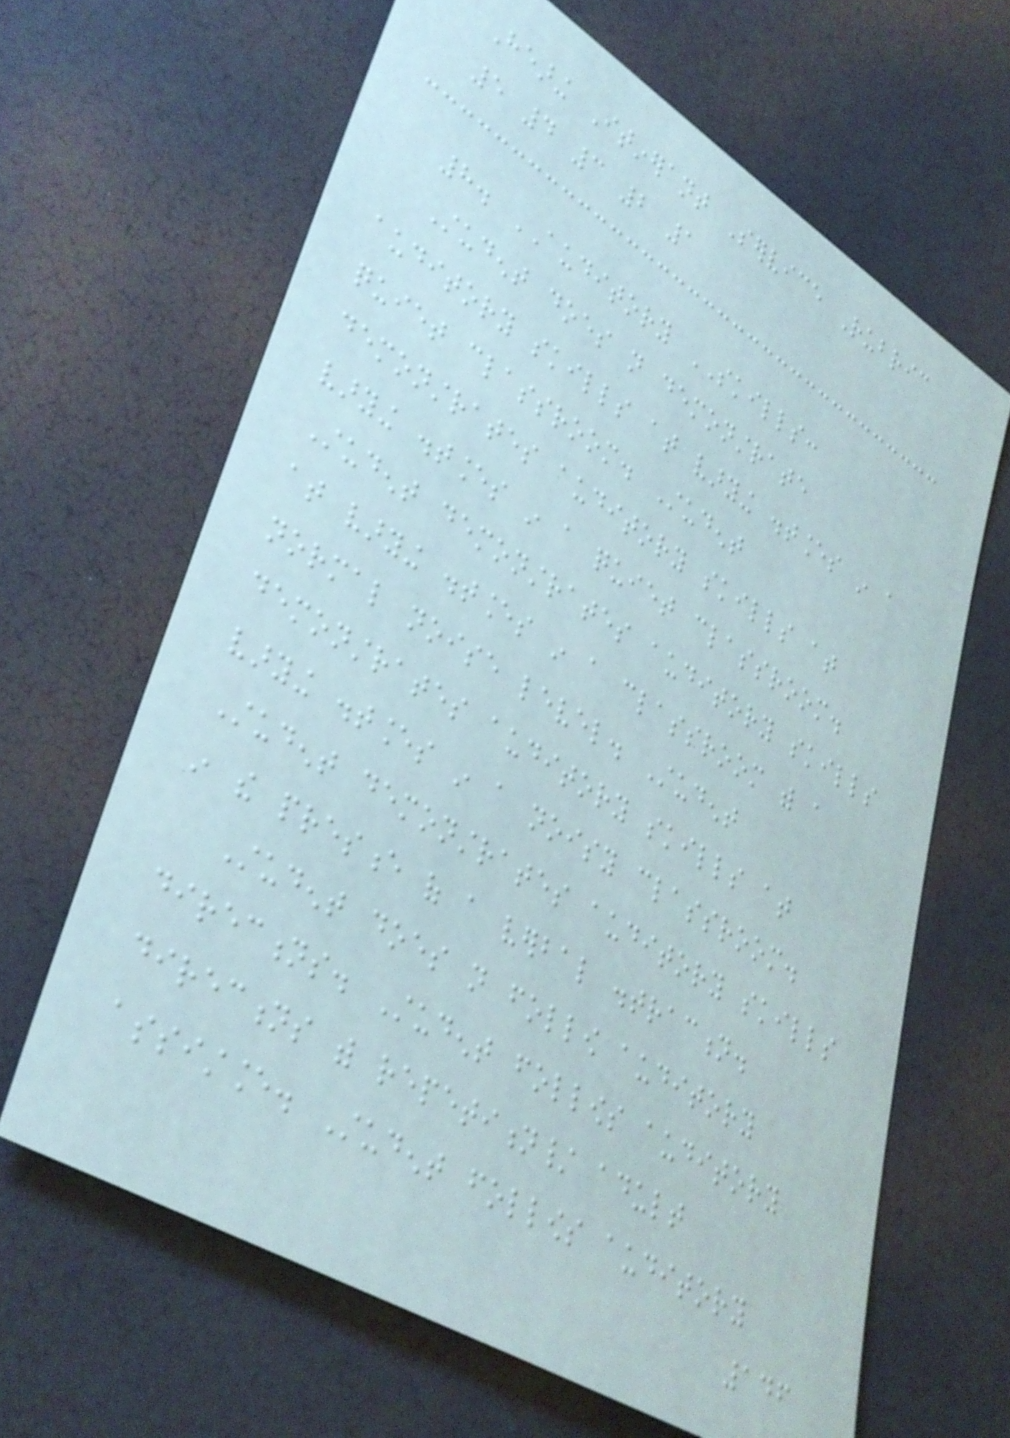Hearing Itinerant Service Rubric
5 4 3 2 1
8. AUDITORY SKILLS:
Student does not demonstrate
auditory skills at varying distances in a
quiet classroom. Student
demonstrates auditory skills at
varying distances in a quiet classroom.
Student demonstrates auditory skills
at varying distances in a classroom with a
normal noise level. Student
demonstrates auditory skills at
varying distances in a noisy classroom.
Student demonstrates auditory skills
in the presence of a verbal distraction.
Student does not follow auditory
directions. Student follows auditory
directions with repetition/ adult
assistance. Student follows auditory
146
